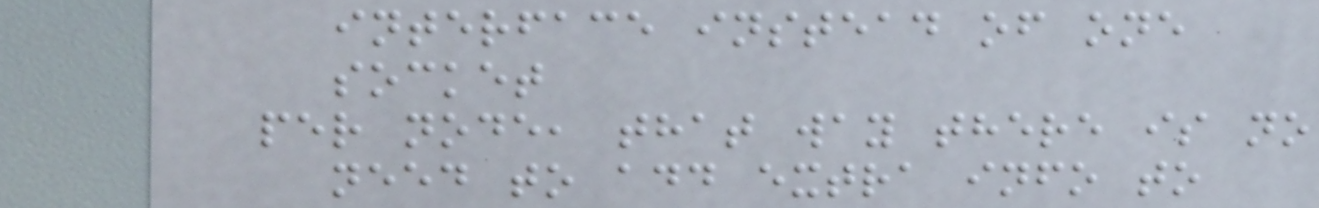interface instead of one
socket
per node, that way there is no
need to add extra info to
